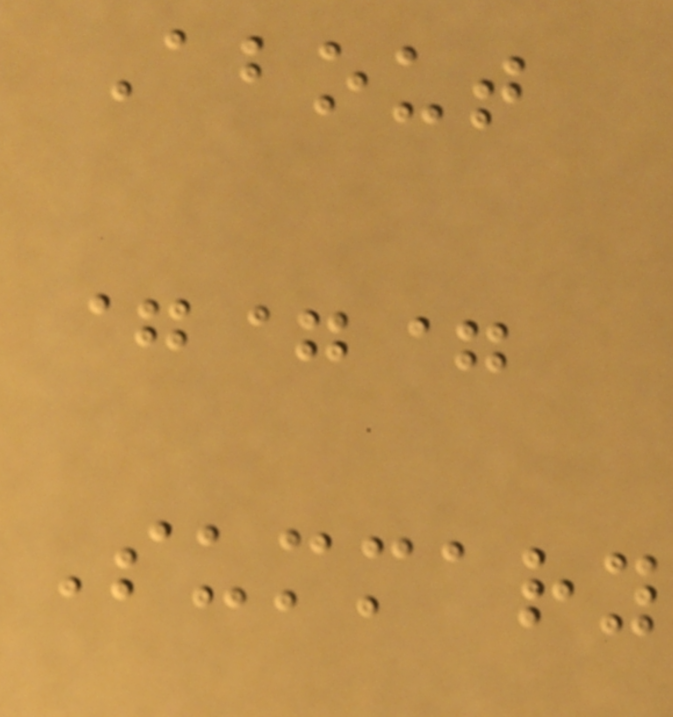About
===
Summary
